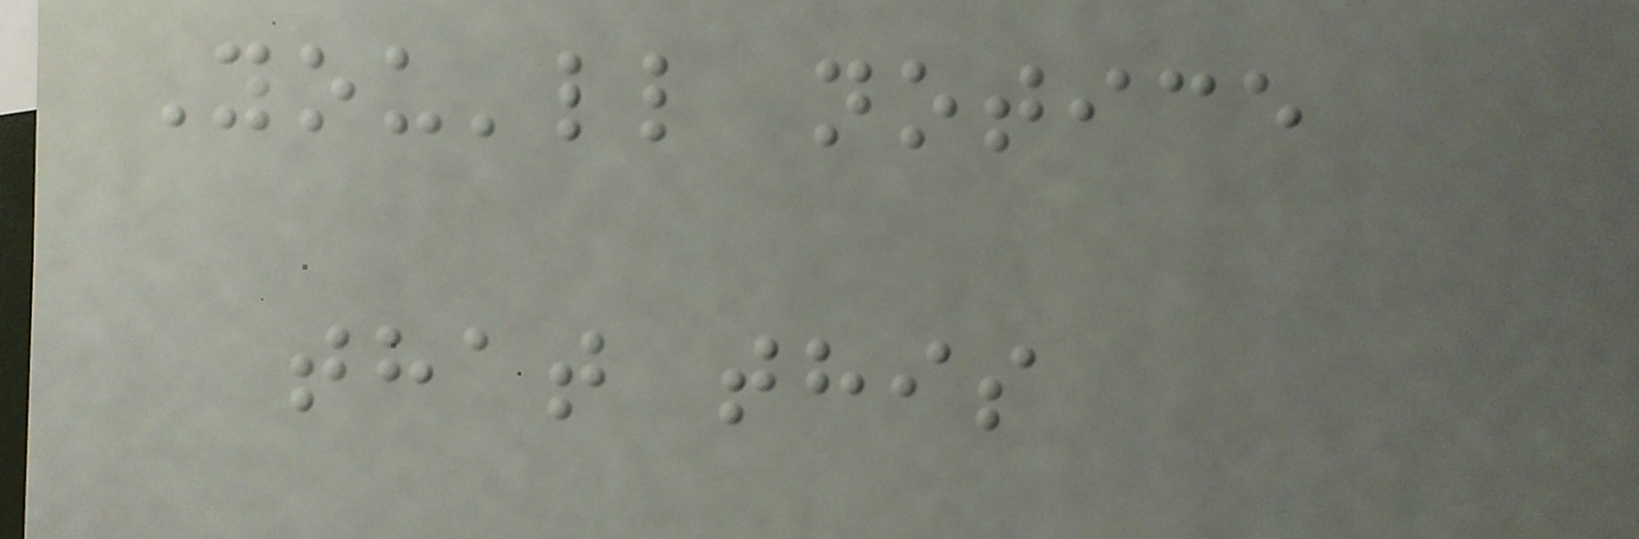You'll notice
that this
